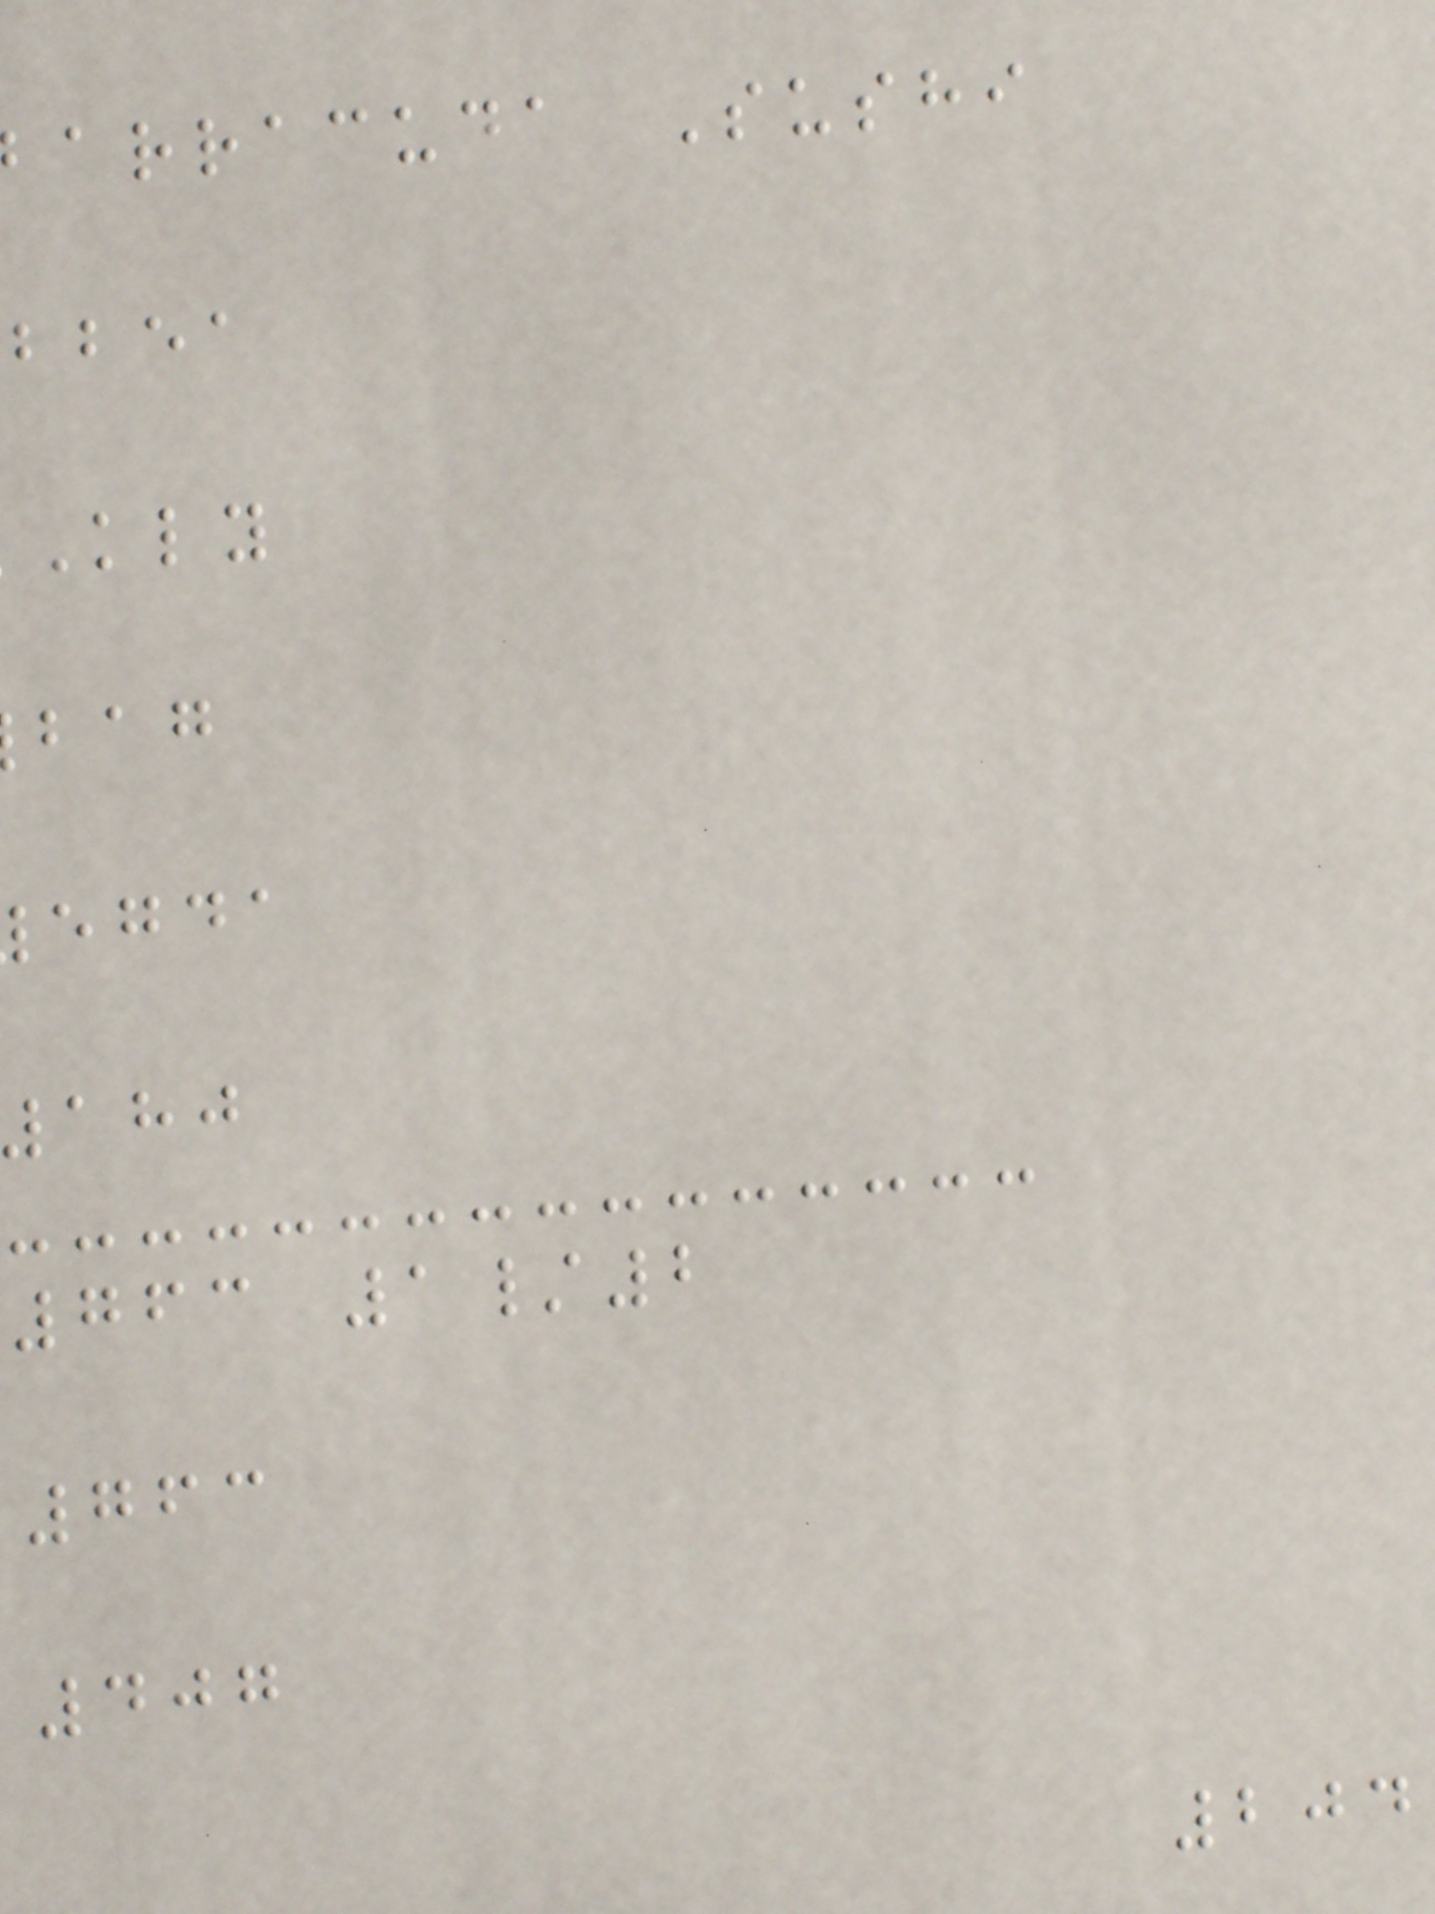arracuda Sushi
bbea
egda
763 1/2
763
407
204
